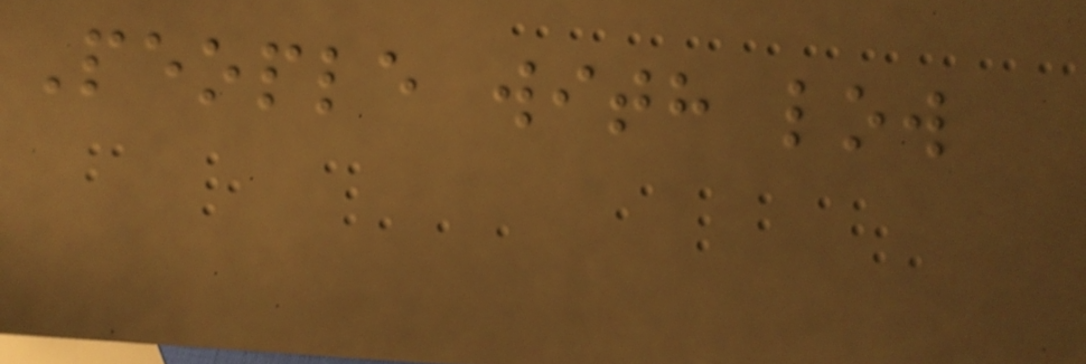People with low
